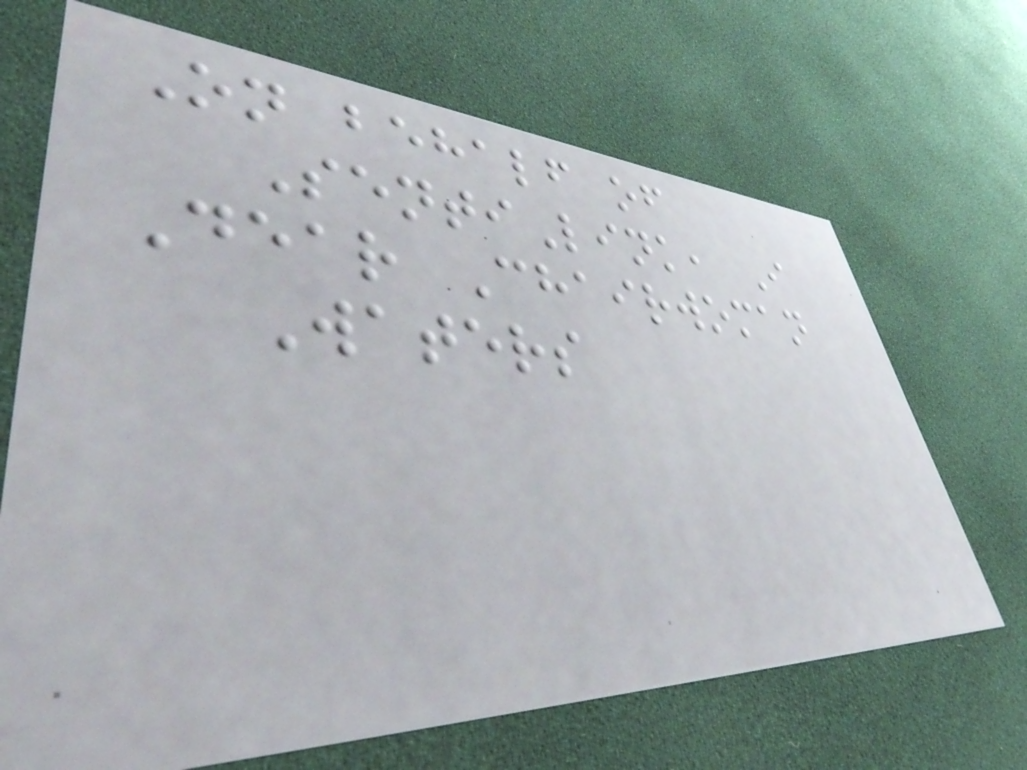On behalf of
SentiLink, I
Dear Chairwoman
Waters
